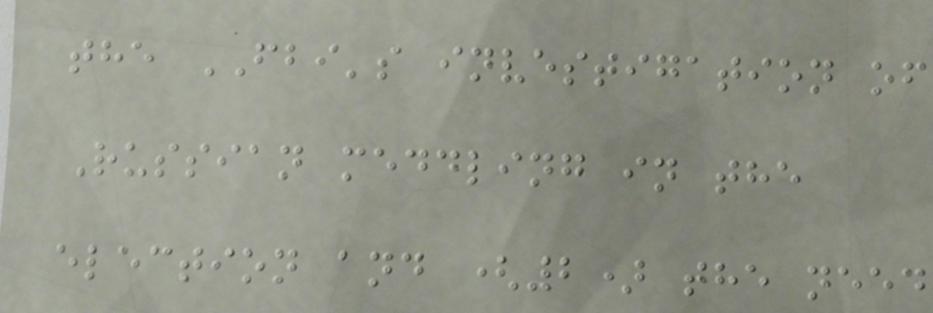the FBI's investigation of
Russian meddling in the
election and (2) the need
